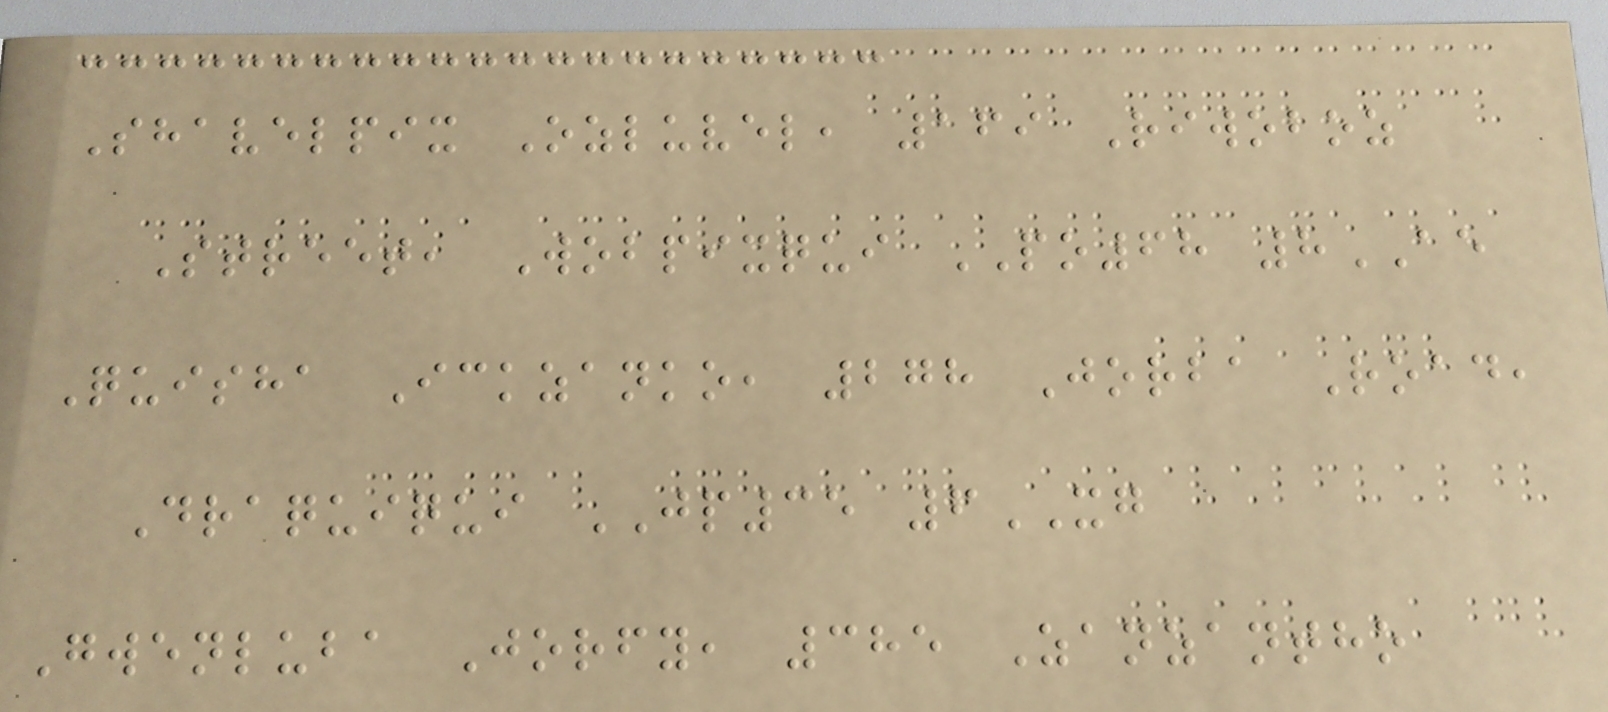Shavelpix Ozluvel, 169 Riwoboz
Street, Wobpixqui PO68 8AE
Quisha Ickzanko, 278 Jorba Road,
Draquiqui JP35 6XG
Gwenluba Jorfy, 385 Zanzantho
